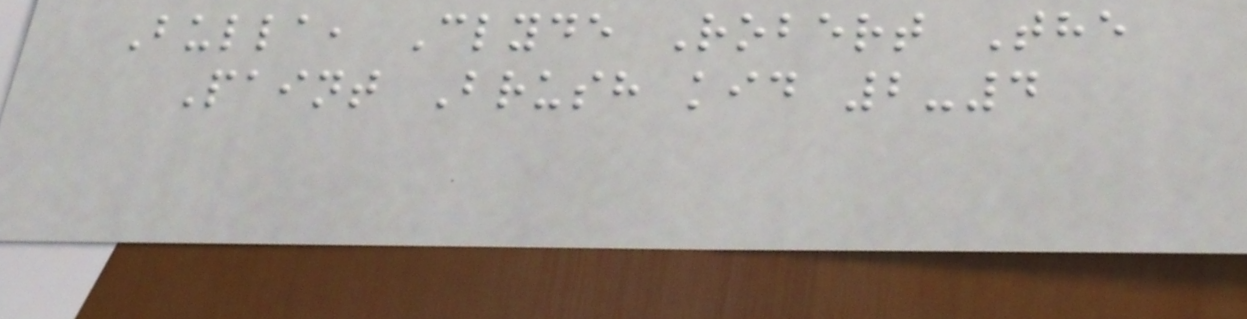Bulla, Clyde Robert The
Paint Brush kid 2-4
